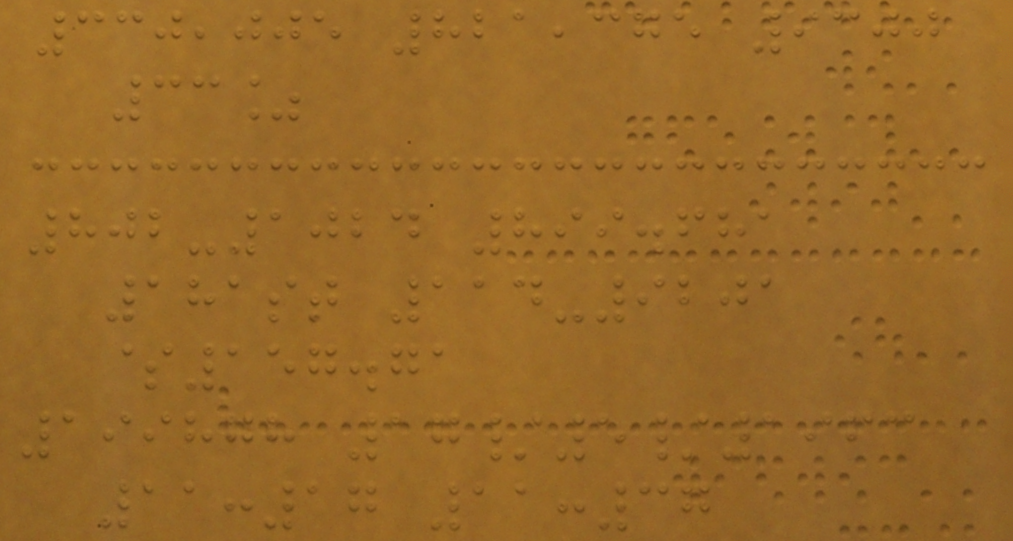330,005 821,375 9300
33%
802-1024 899.681
181st 114-9201
$157.71
199878 17/5/1963
11:17 11:37
